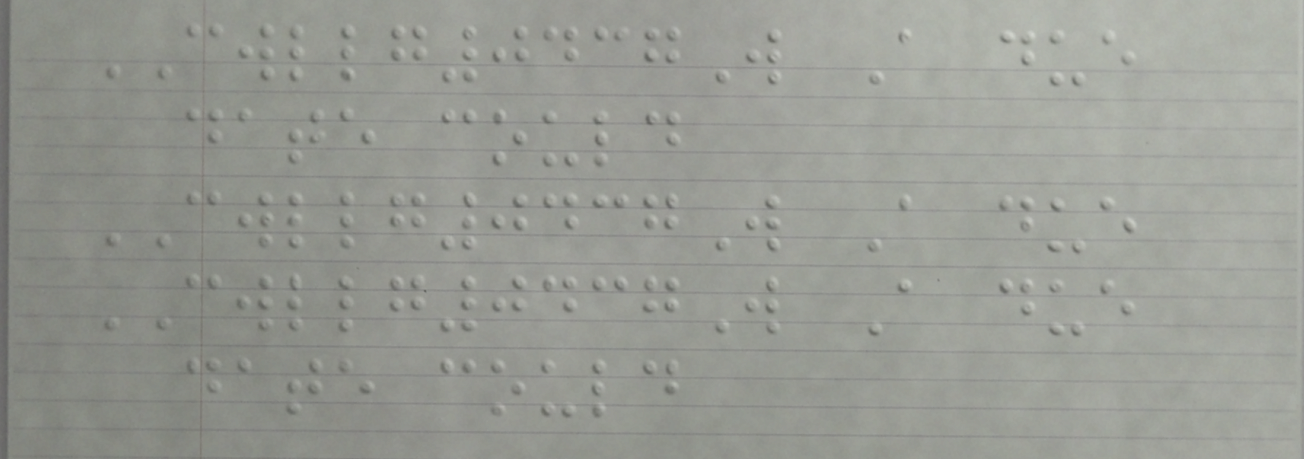CWLLG0437W A due
date could
CWLLG0437W A due
CWLLG0437W A due
date could
